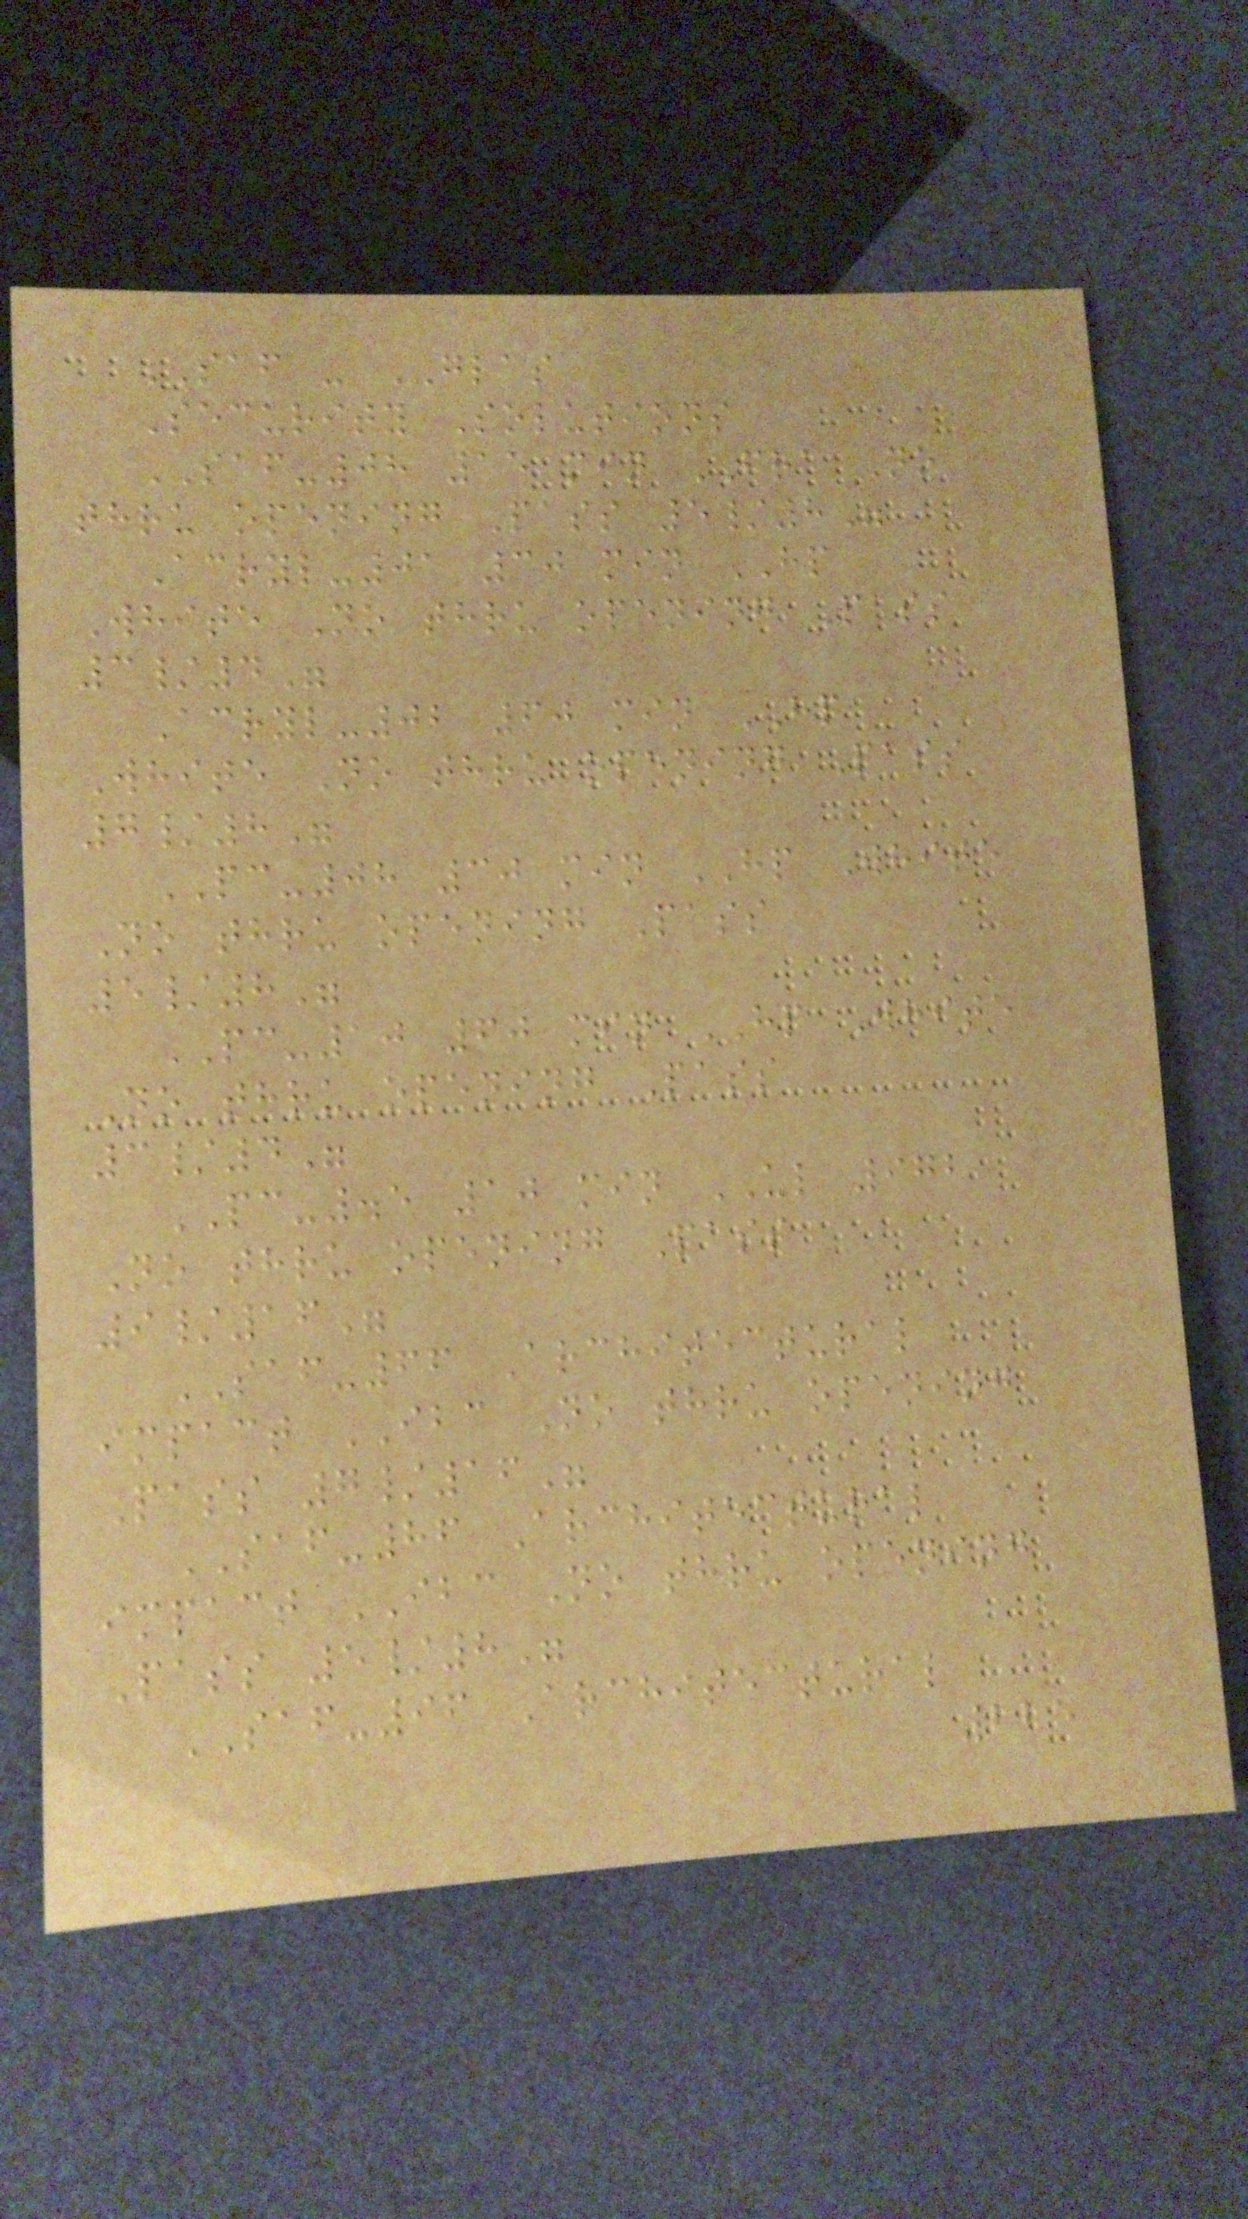SAF - GLAS
Security Solutions
SAF-08 15 min FRA No
thru opening Pass 5/8"
Acryl-01 30 min HP
White No thru opening Pass
3/4"
Acryl-02 60 min HP
White No thru opening Pass
7/8"
PC-08 30 min HP White
No thru opening Pass
5/8"
PC-10 60 min HP White
No thru opening Pass
3/4"
PC-.5 10 min UL 972
No thru opening Pass
9/16"
SAF-66 Architectural
impact IBC No thru opening
Pass 7/16"
SAF-86 Architectural
impact IBC No thru opening
Pass 5/8"
SAF-96 Architectural
225
